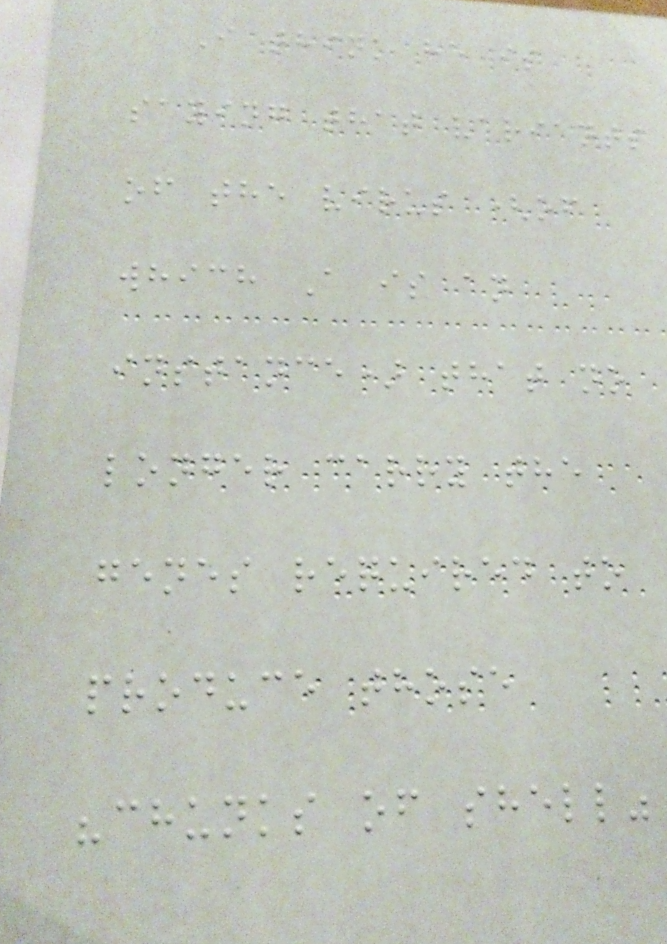I think he is
saying that variants
of the virus (of
which A is an
instance) that no
longer carry the
genes required to
produce those
"chunks of shell"
